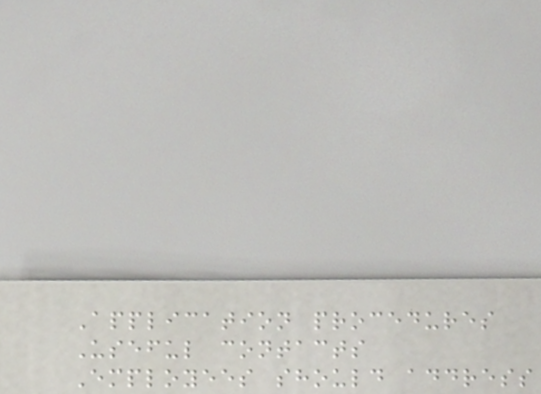Application procedures
Useful contacts
Employees should address
